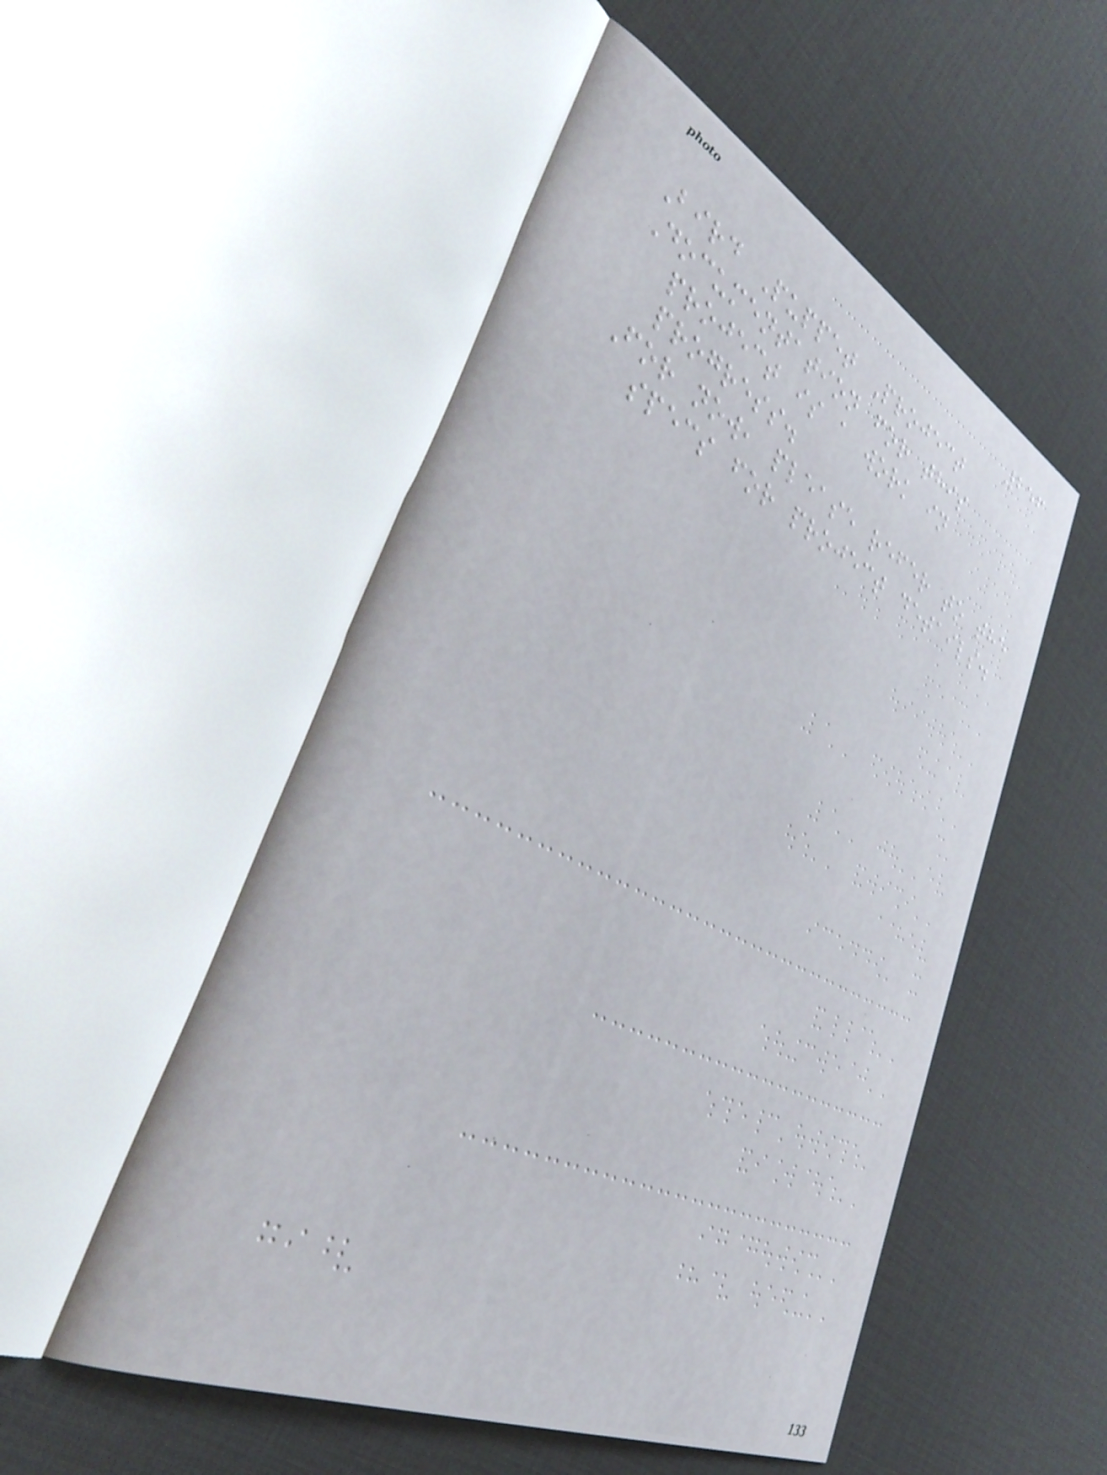256
Bird Puppet Project
Documentation for this
project is a work in
progress.
For now, please refer to the
specs for project details.
